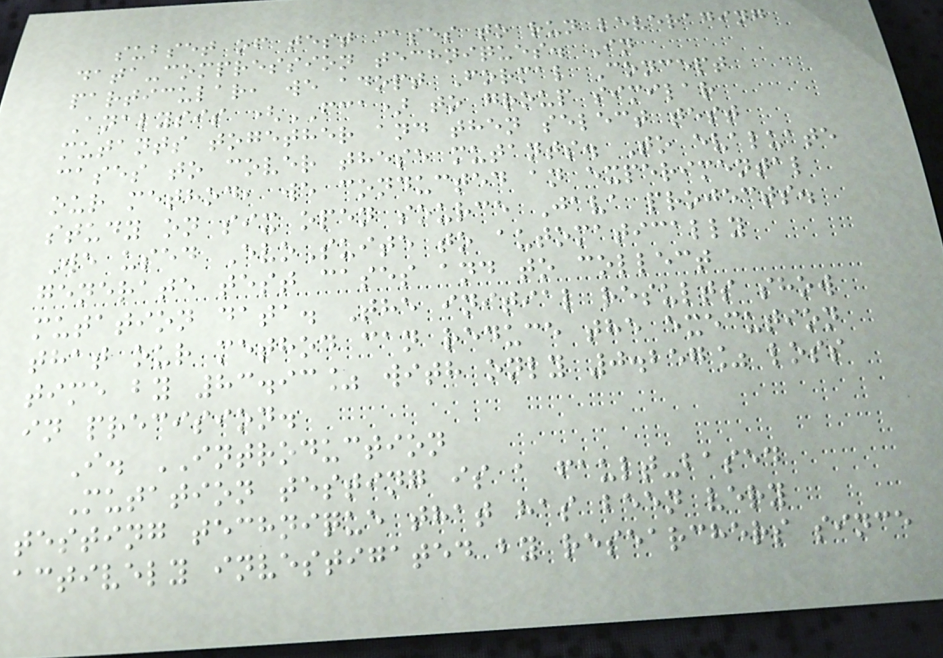subset of test cases to run leveraging
data-compression techniques. In
particular, we adopt Formal Concept
Analysis (FCA) to group similar
mutants together and then select test
cases to cover these mutants. To evaluate
our method, we conducted an experimental
study on six open source Java projects.
We used EvoSuite to automatically
generate test cases and to collect
mutation data. The initial results show
that our method can reduce the execution
time by 83.93% with only 0.257% loss
in precision.
I. INTRODUCTION
Mutation testing is a fault-based
testing technique that has been very
actively investigated by researchers since
